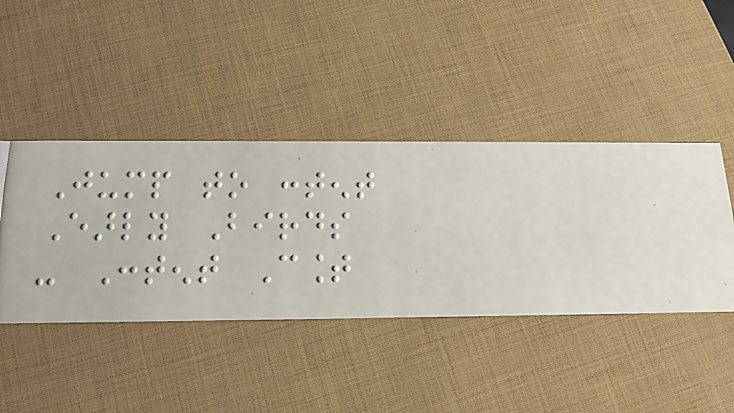Jump to content
Early Birds
- Content Count
